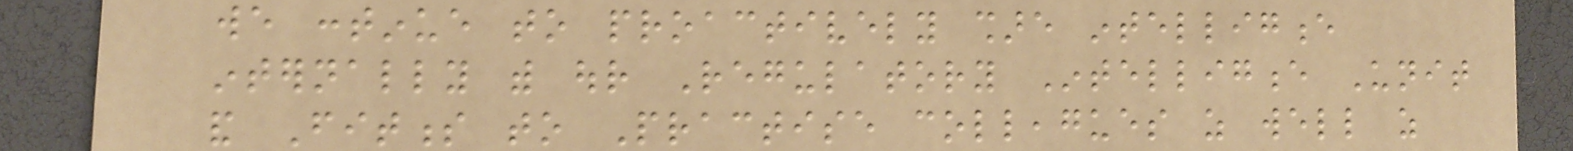we continue to proactively share intelligence
internally with our Regulatory Intelligence Unit
and Fitness to Practise colleagues as well as
